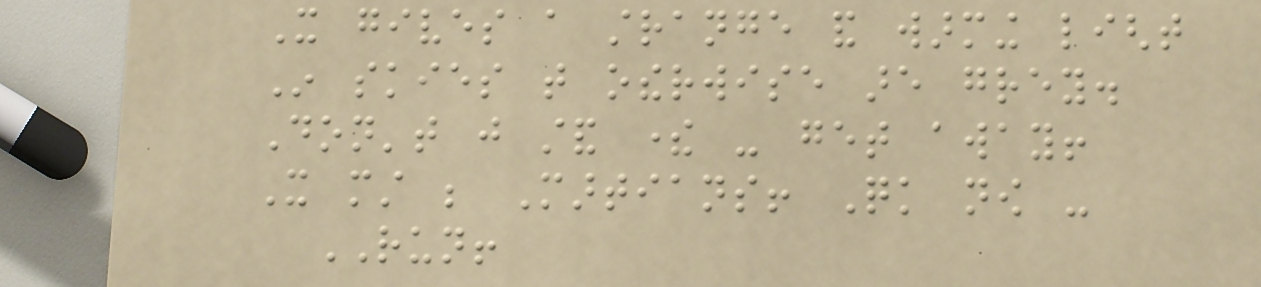It gives a strange and warming light
In skies that otherwise are grey.
Don't just stand there - get away!
It must be Martians! Quick now -
RUN!
